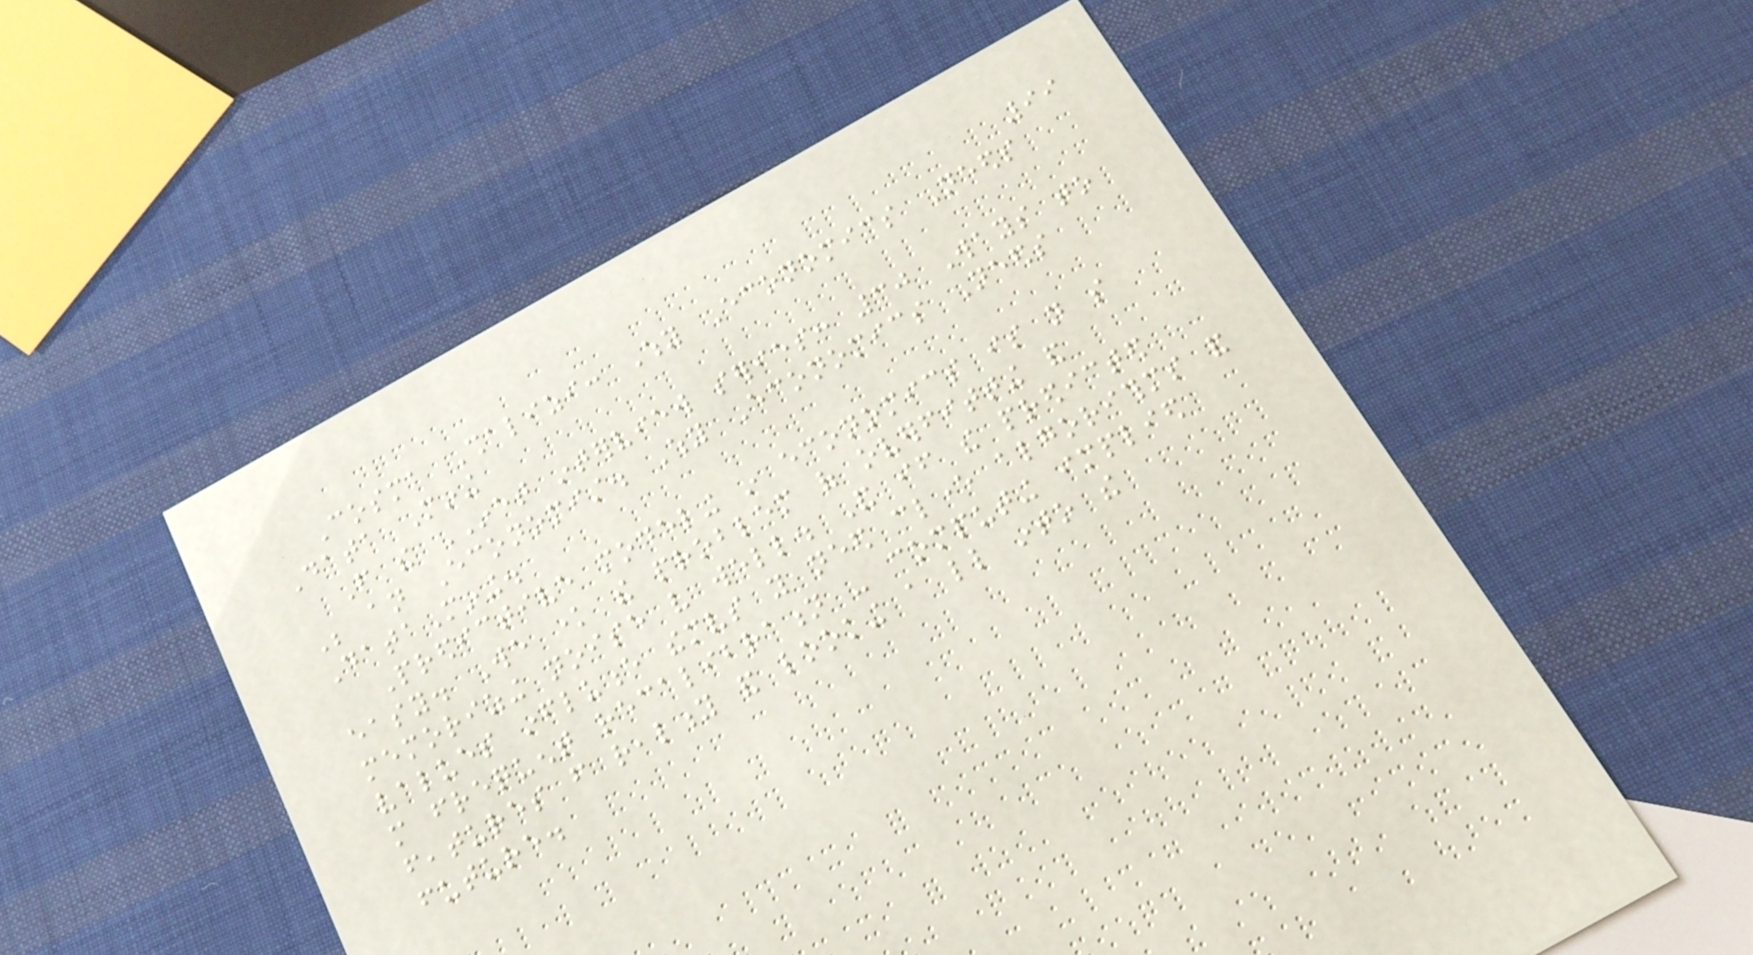99
Cosma Shalizi: Why Economics Needs
Data Mining
From the INET interview series: 30 Ways to
Be an Economist. Why Economics Needs
DataMining.
Predictive modeling in economics is not so
easy. We know the problem of overfitting and
memorizing noise very well. And if the predicted
values influence themselves you need clever algorithms and
more frequent recalibration - computing implied
features from reality and looking a little into the
future.
